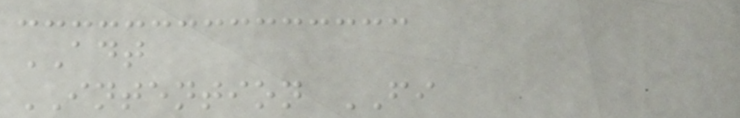ADT
INTENTION FI
